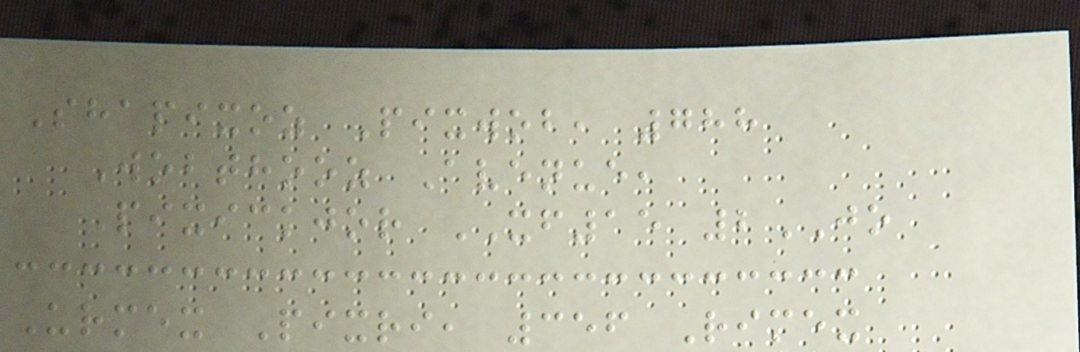Shapixoz Pixwob, 788
Wobthooz Avenue,
Pixickjor XF15 2JO
Urmex Pixri, 356 Rimex
